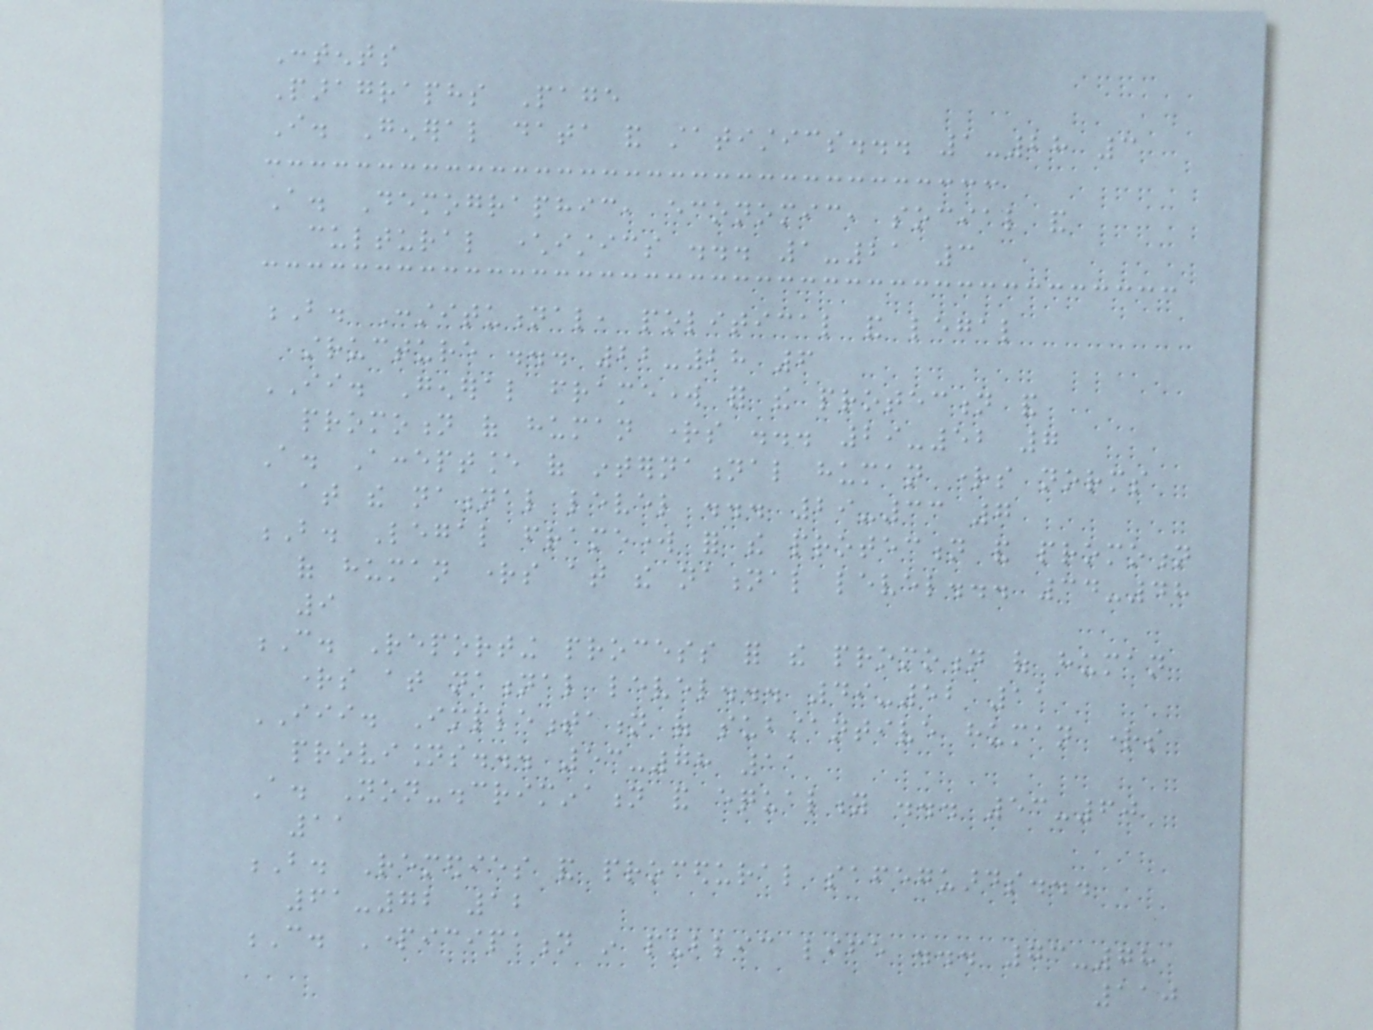Contents
Paragraphs Page
I. General data and statistics... 1-28 3
A. Demographic, economic, social and
cultural characteristics ... 1-21 3
B. Constitutional, political and legal
structure ... 22-28 6
II. General framework for the protection and
promotion of human rights ... 29-52 7
A. Acceptance of international human rights norms
at the national level ... 29-33 7
B. Legal framework for the protection and promotion
of human rights at the national level... 34-48
9
C. Reporting process for the promotion of human
rights at national level... 49-52 11
III. Implementation of substantive human rights
provisions... 53-78 11
A. Non-discrimination and equality ... 53-60
11
B. Remedies and procedural safeguards...
61-72 12
C. Participation in public life ... 73-78
110
